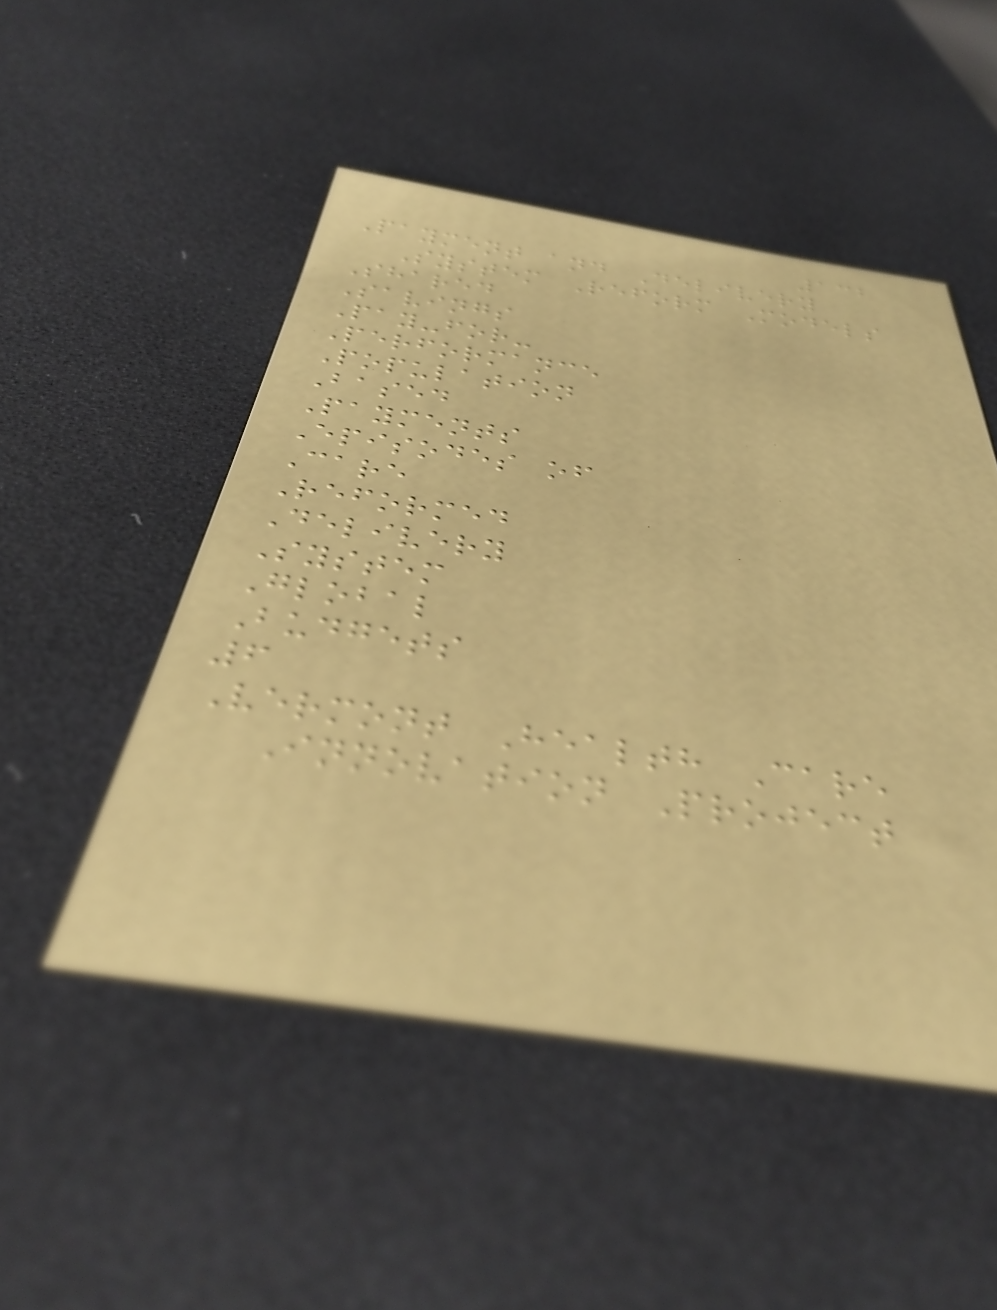132
Payment and Delivery
System Reform Models
Shared
Savings
Pay-for-
Performance
Population
Based
Payments
Episodes of
Care
Reformed
Delivery
System
Global
Budgets
6
Vermont Health Care
Innovation Project
